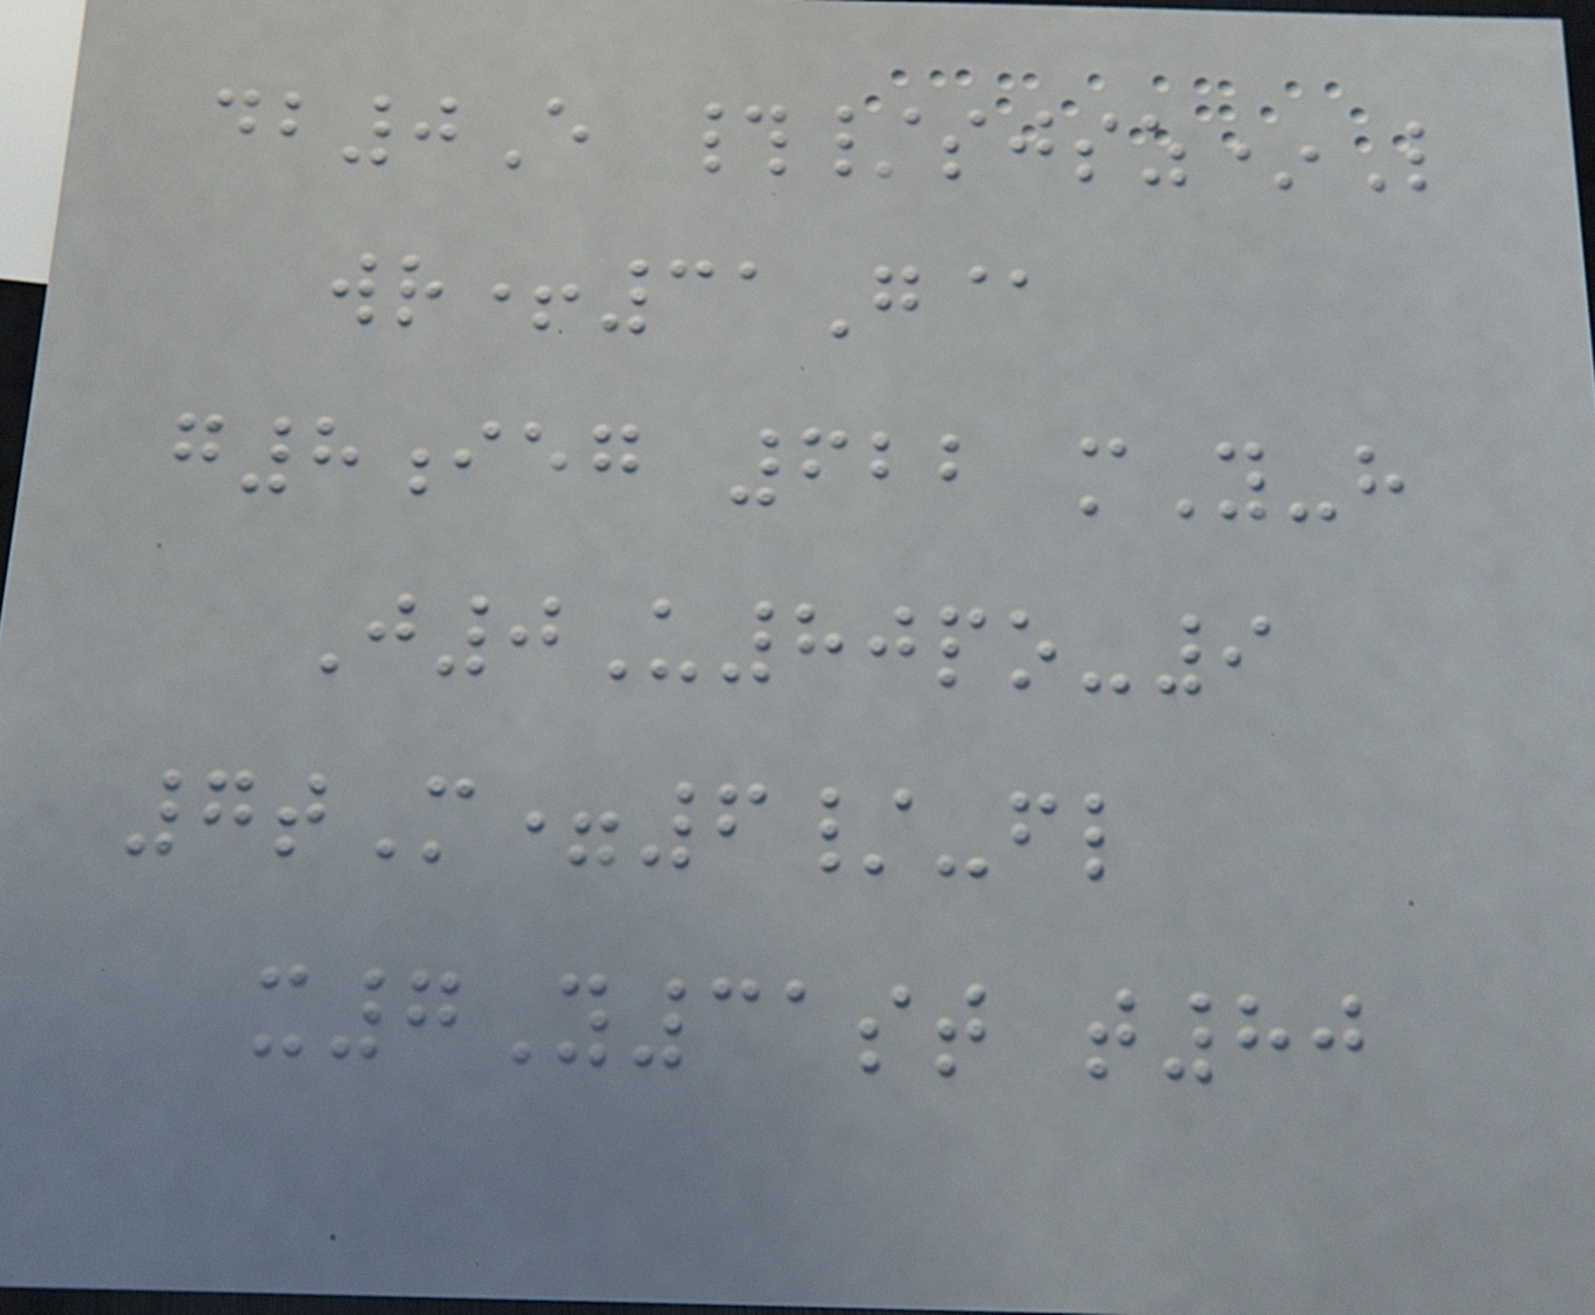db0E #/sjsz*L
wr+31G@
g8ieg 622 mY-h
J0U80po-9
7tM=6/-fl
x7Y31st t80
